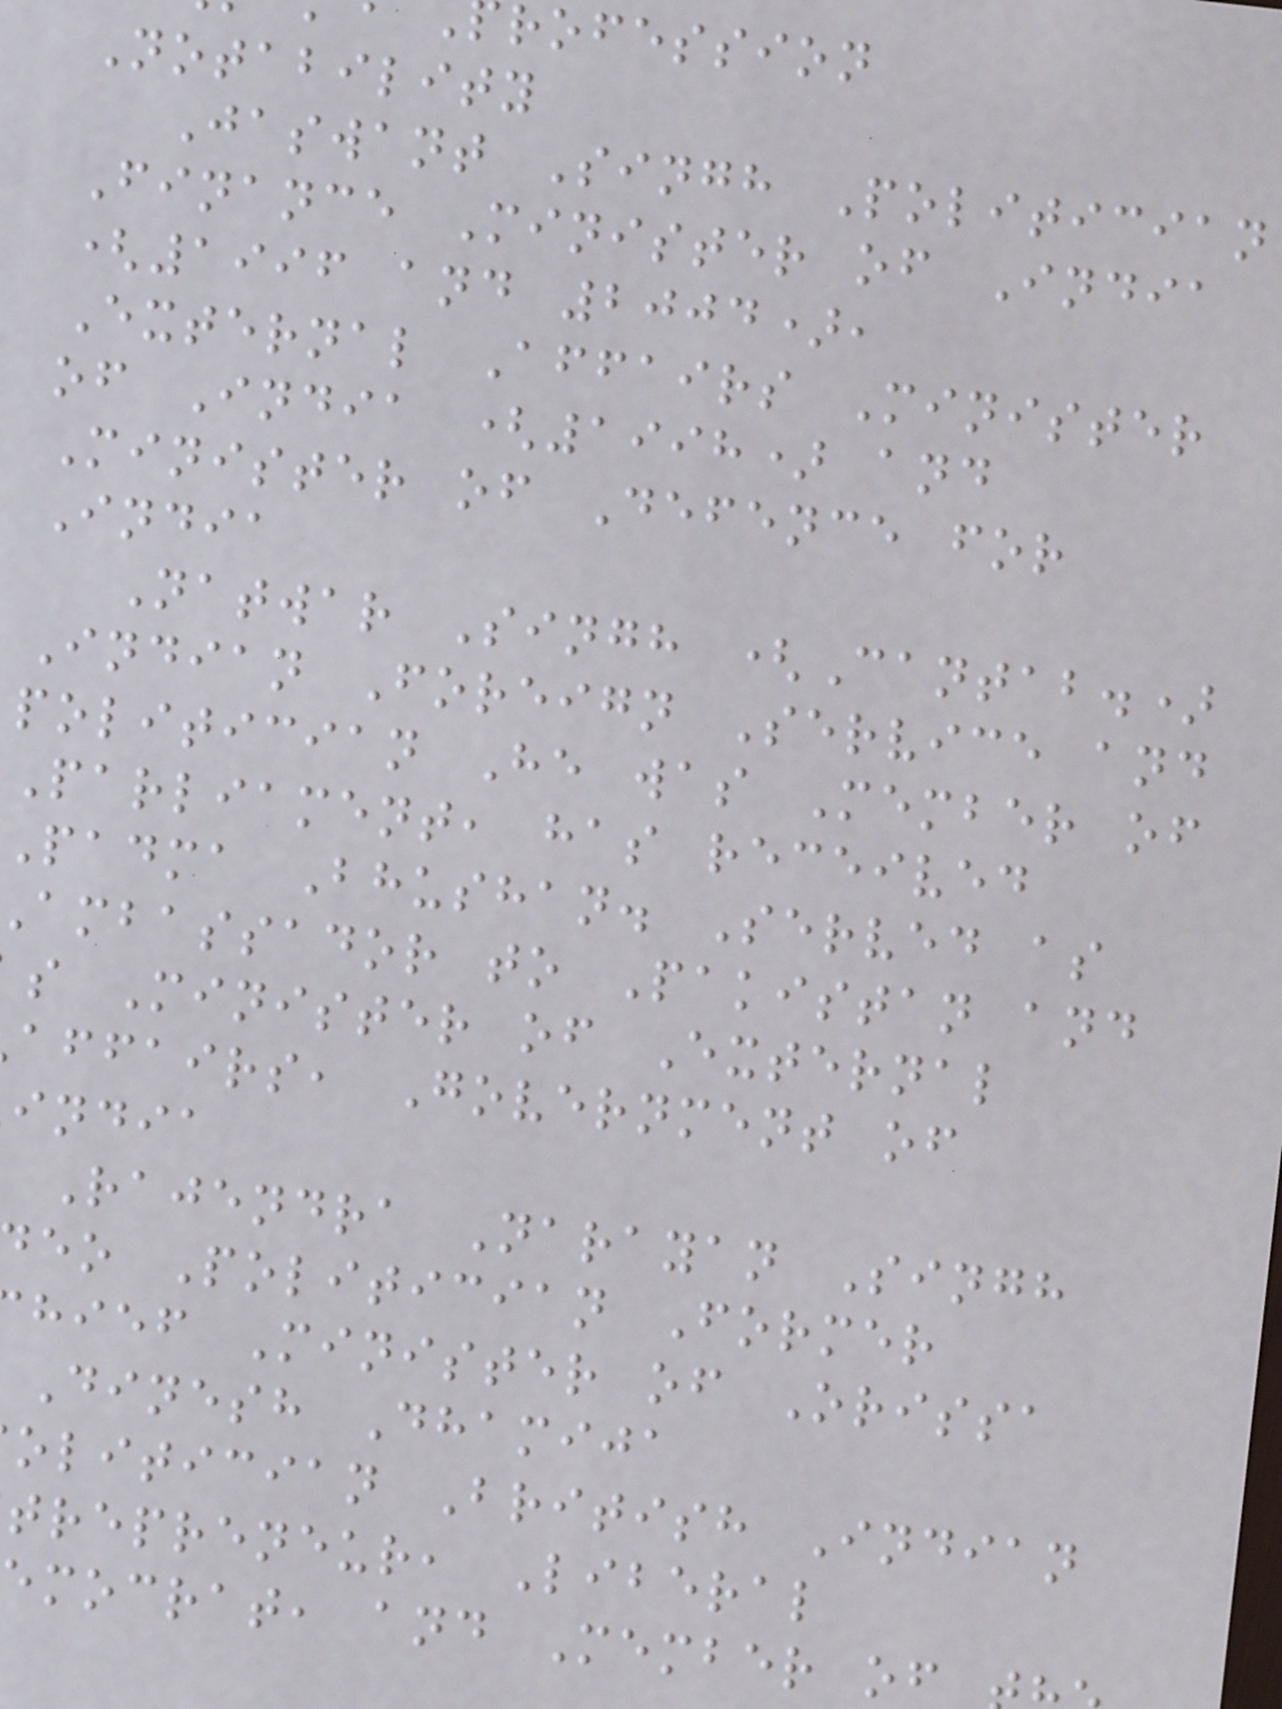rofession
Notability
Jaswant Singh Politician
Finance Minister of India
(1996 and 2004),
External Affairs Minister
of India (1998) and
Minister of Defence for
India
Natwar Singh (Cantab.)
Indian Foreign Service and
politician He was Member of
Parliament, has received
Padma Bhushan. Served as
ambassador to Pakistan and
s Minister of External
affairs, Government of
india
Rajendra Narayan Singh
eo Politician Former
hief Minister of Orissa
Dinesh Dhamija
olitician British Indian
trepreneur, Liberal
emocrat, and Member of
